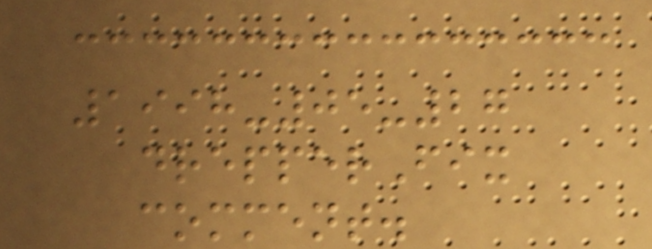1998-05-27
drepperFix
comment.
